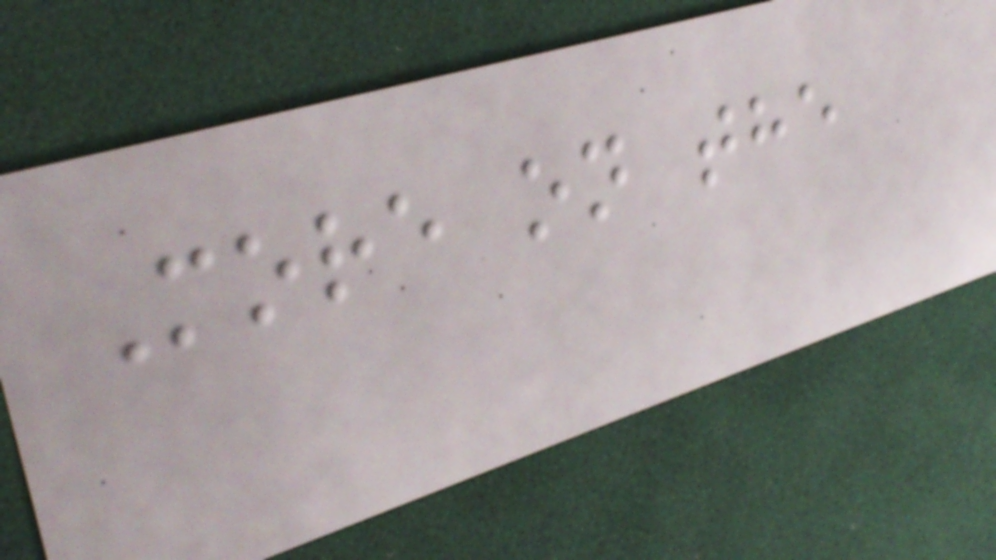More on the
